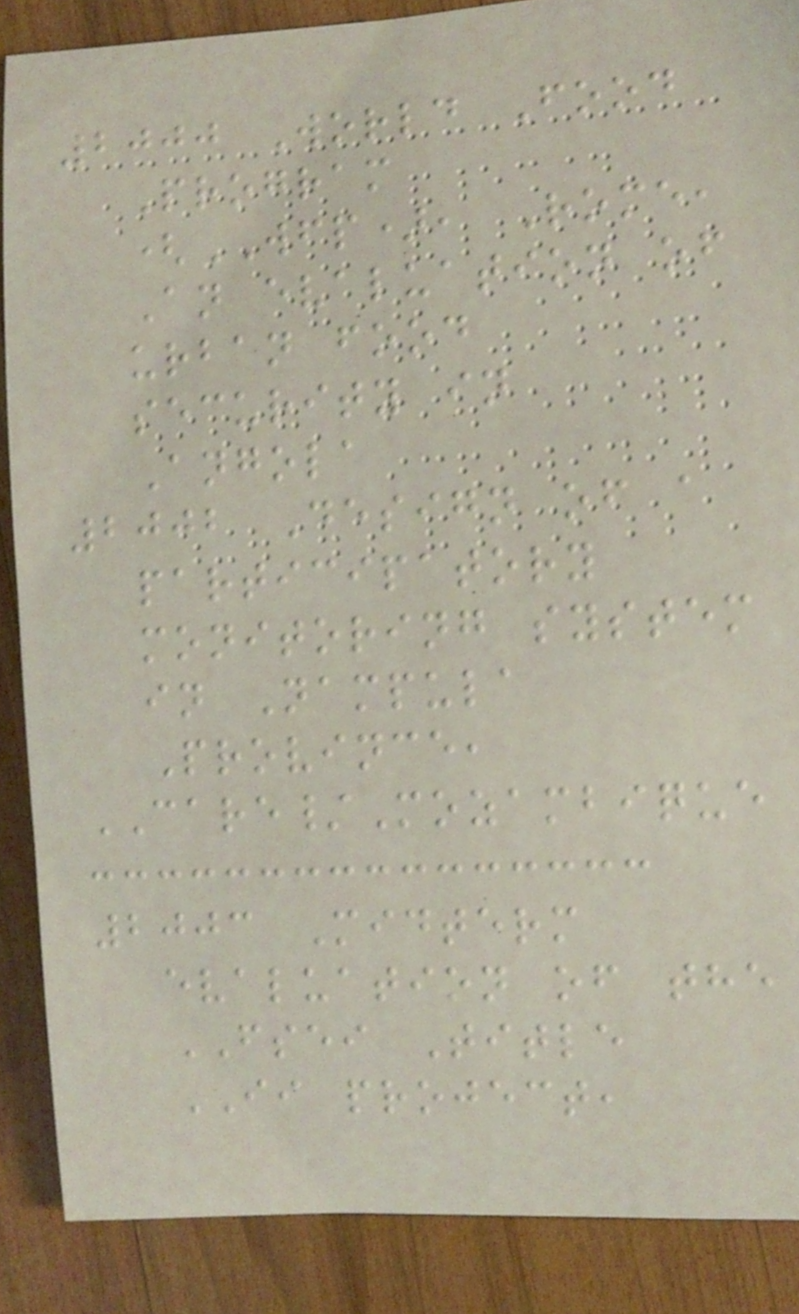2000 World Food
Program
(WFP), Rome,
An evaluation of
urban food
security in
Angola
2002 Design of a
participatory
monitoring system
in Nampula
Province,
CARE/Mozambique
2003 Midterm
evaluation of the
FSEI Title
II project,
